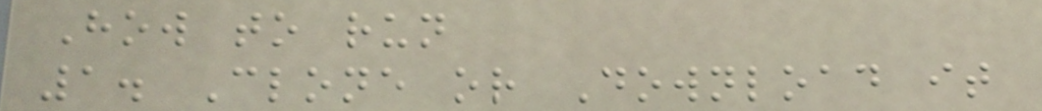How to run
1. Clone or Download it
